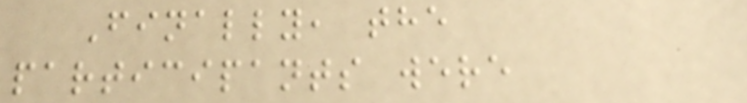Finally, the
participants were
